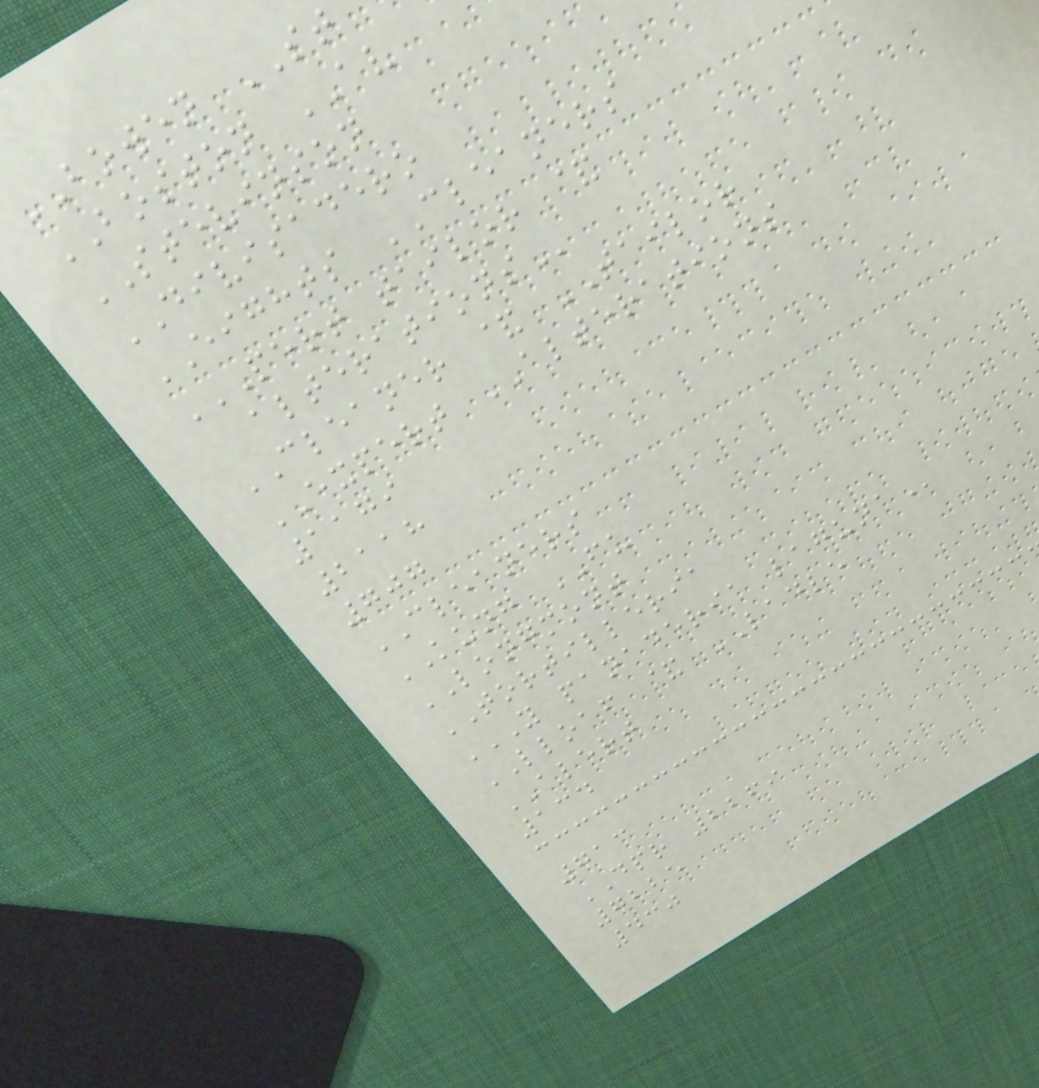BOWEN ST
BOSTON AV
STEVINSON
DIVISADERO
EIGHTS CLEANERS
PERT TAILOR &
ALTERATIONS
CLEANER & TAILOR
EXPERT ALTERATIONS
1179
2118
707
CLEANERS
KUNG FU
LONGMONT
TORTILLERIA
Y PANADERIA LAGUNA
LLOAF & LADLE
ALERT
134
713
DPR 2269
7225
430
